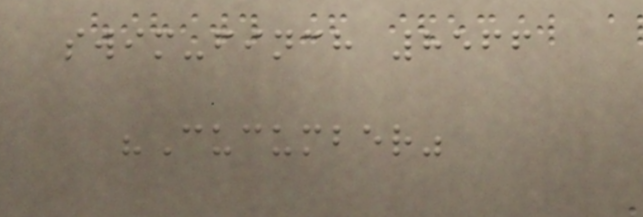swim-finch 8566
"Cucumber"
